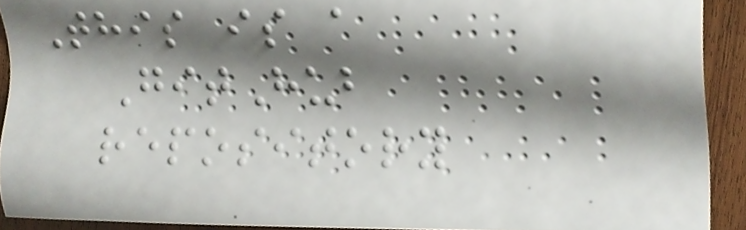This is a
GitHub
repository
